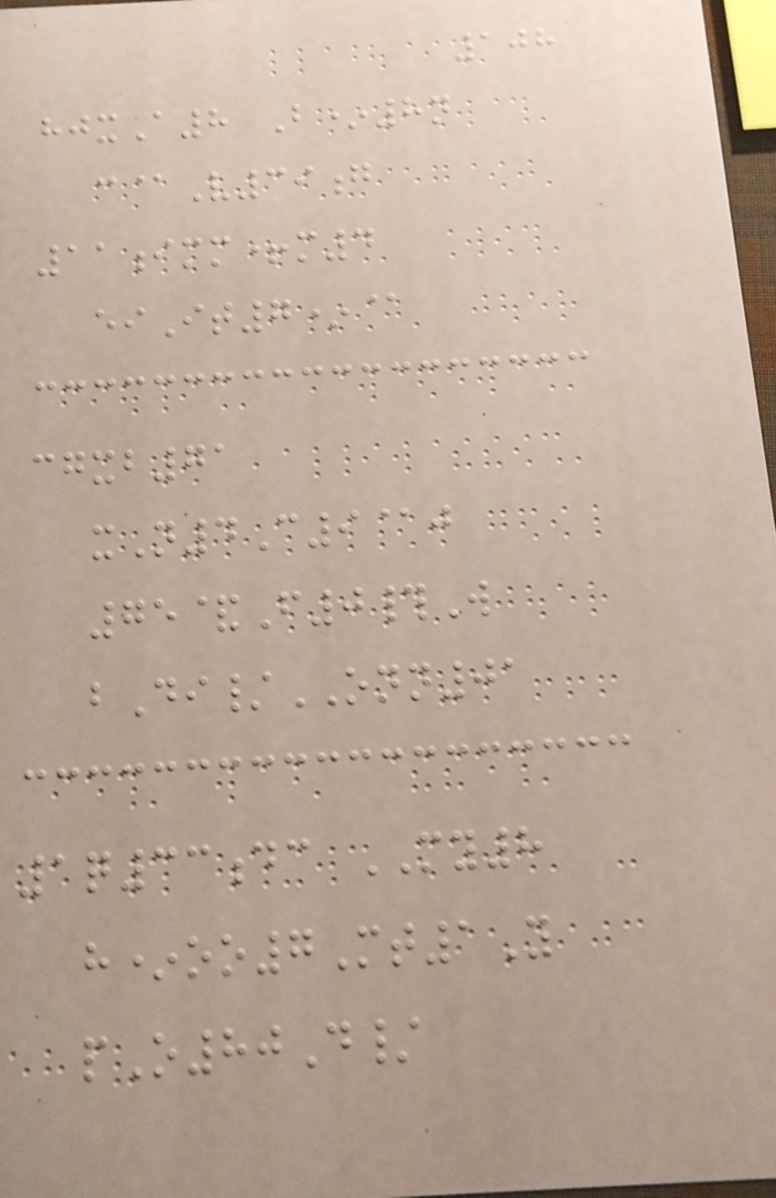108
hjxA8 B*8n
c@V39g
11imm+m4
eiIt7*@
cgxb71
xN4C9@j
75&F0#W
bDi/ONN01
1q33dc MY8
h*oo7Mt1Y
pO80D/
